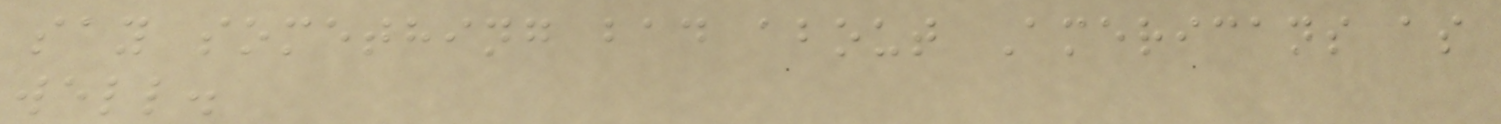say something bad about Americans as
well.
